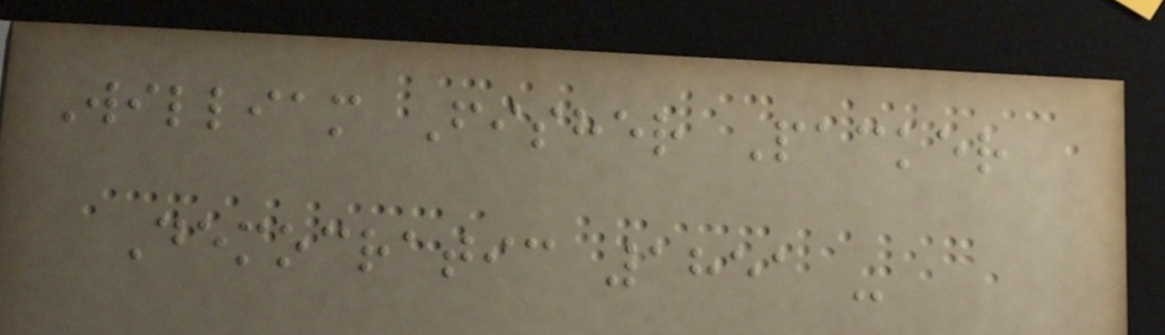William Fisher Packer
Democratic 1851 -
